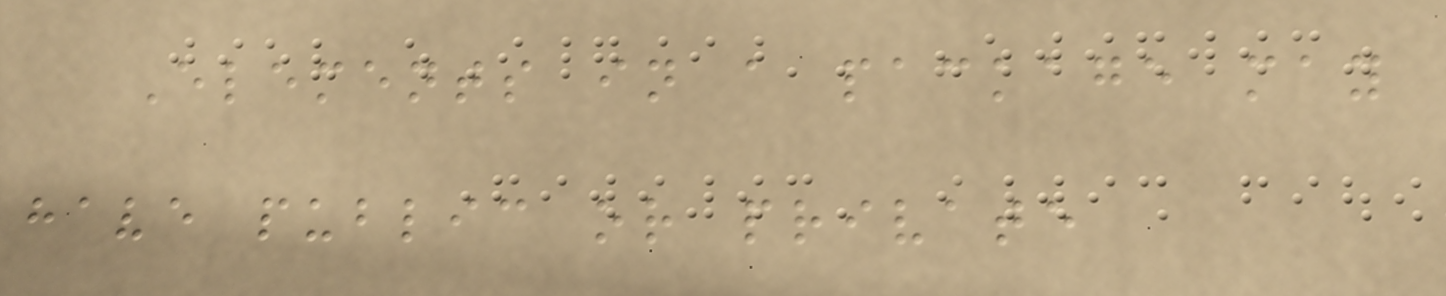Elements in a package may
have public or private
